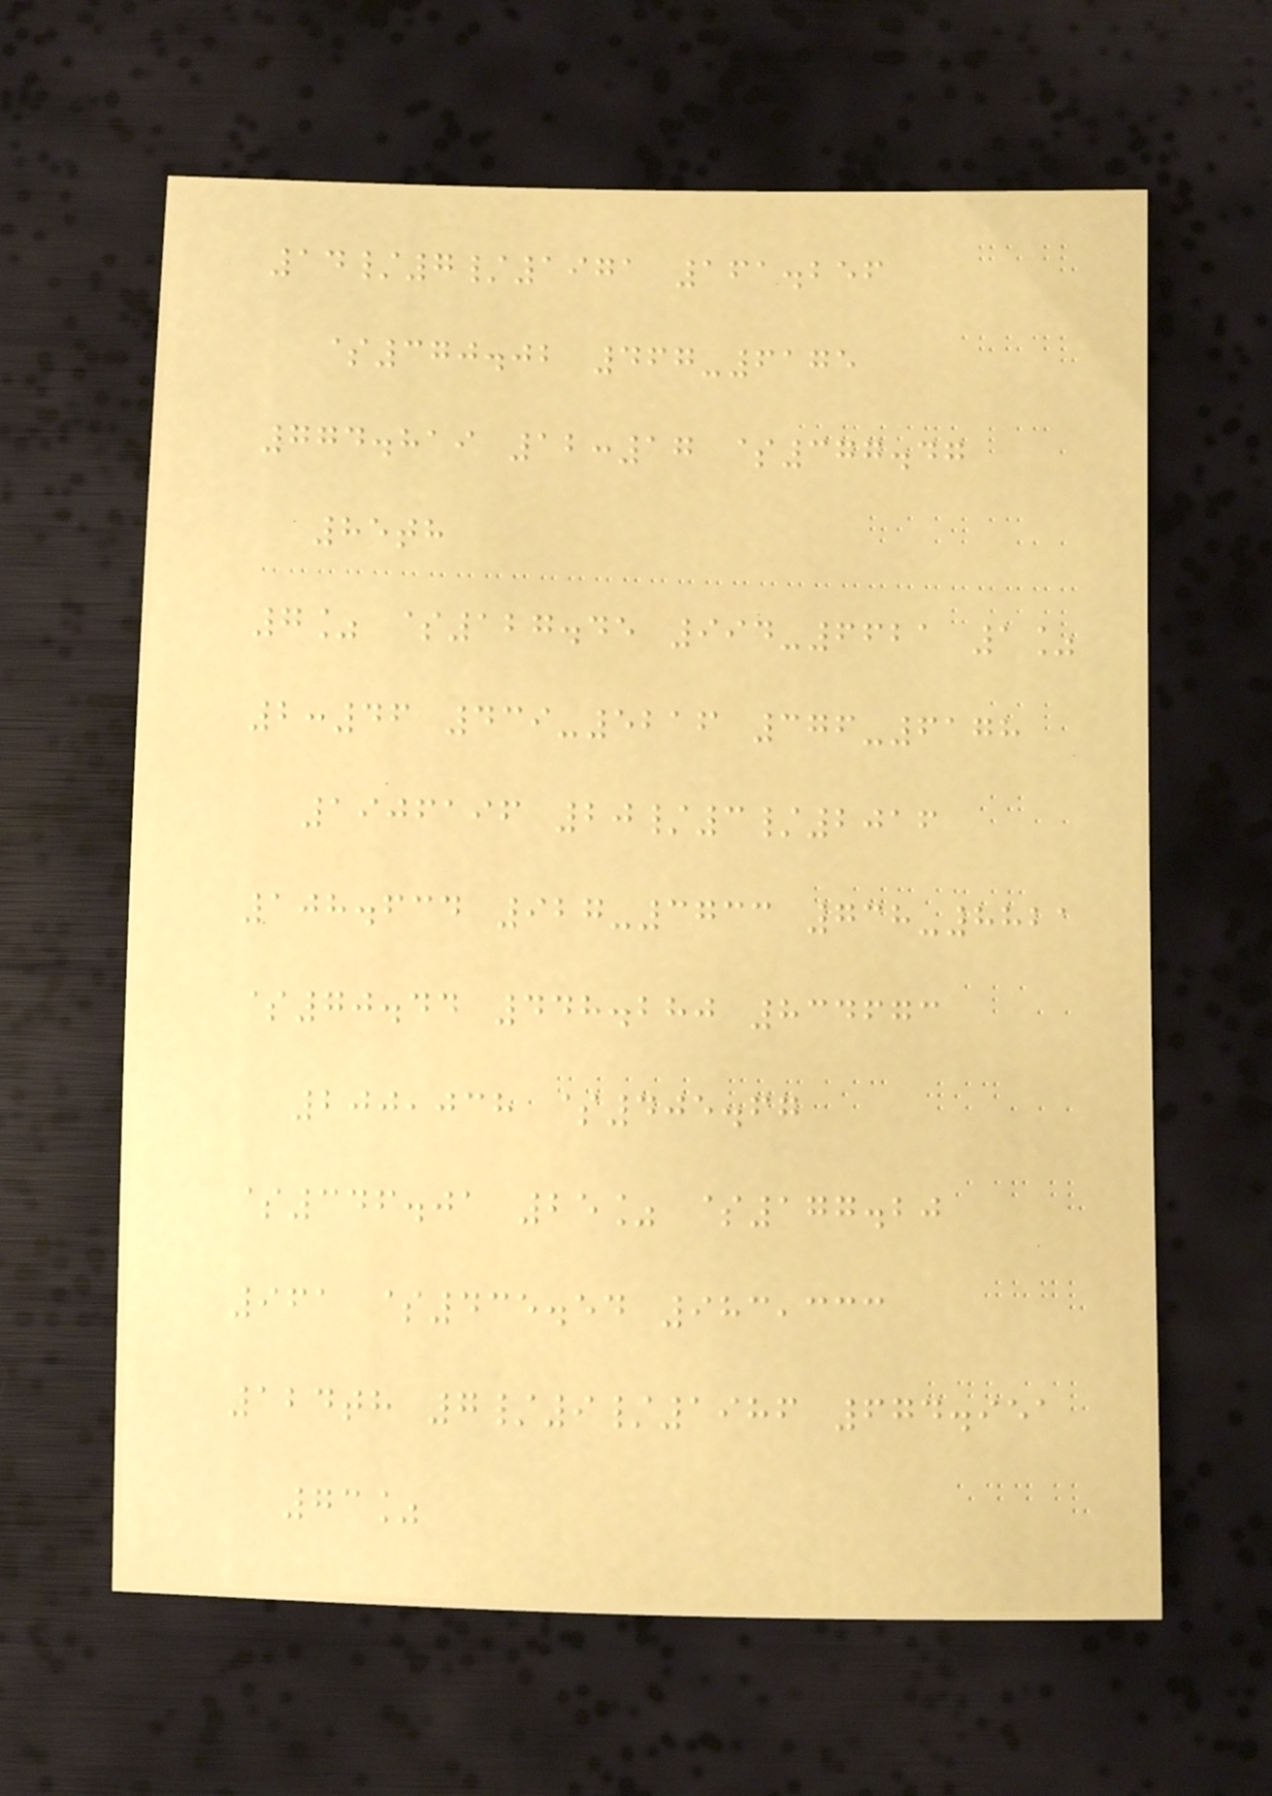14/7/1971 161.256
$370.02 467-6175
774.819 12:17 $377.47
85th
7% $127.45 994-6621 1%
2:46 439-5216 376-6178
1906196 20/3/2016
108.634 927-3733 738-8821
$70.44 448.280 834673
200,038 $405.67
$346.01 25% $177.20
961 $435.54 983,333
124th 7/9/1986 674.951
73%
